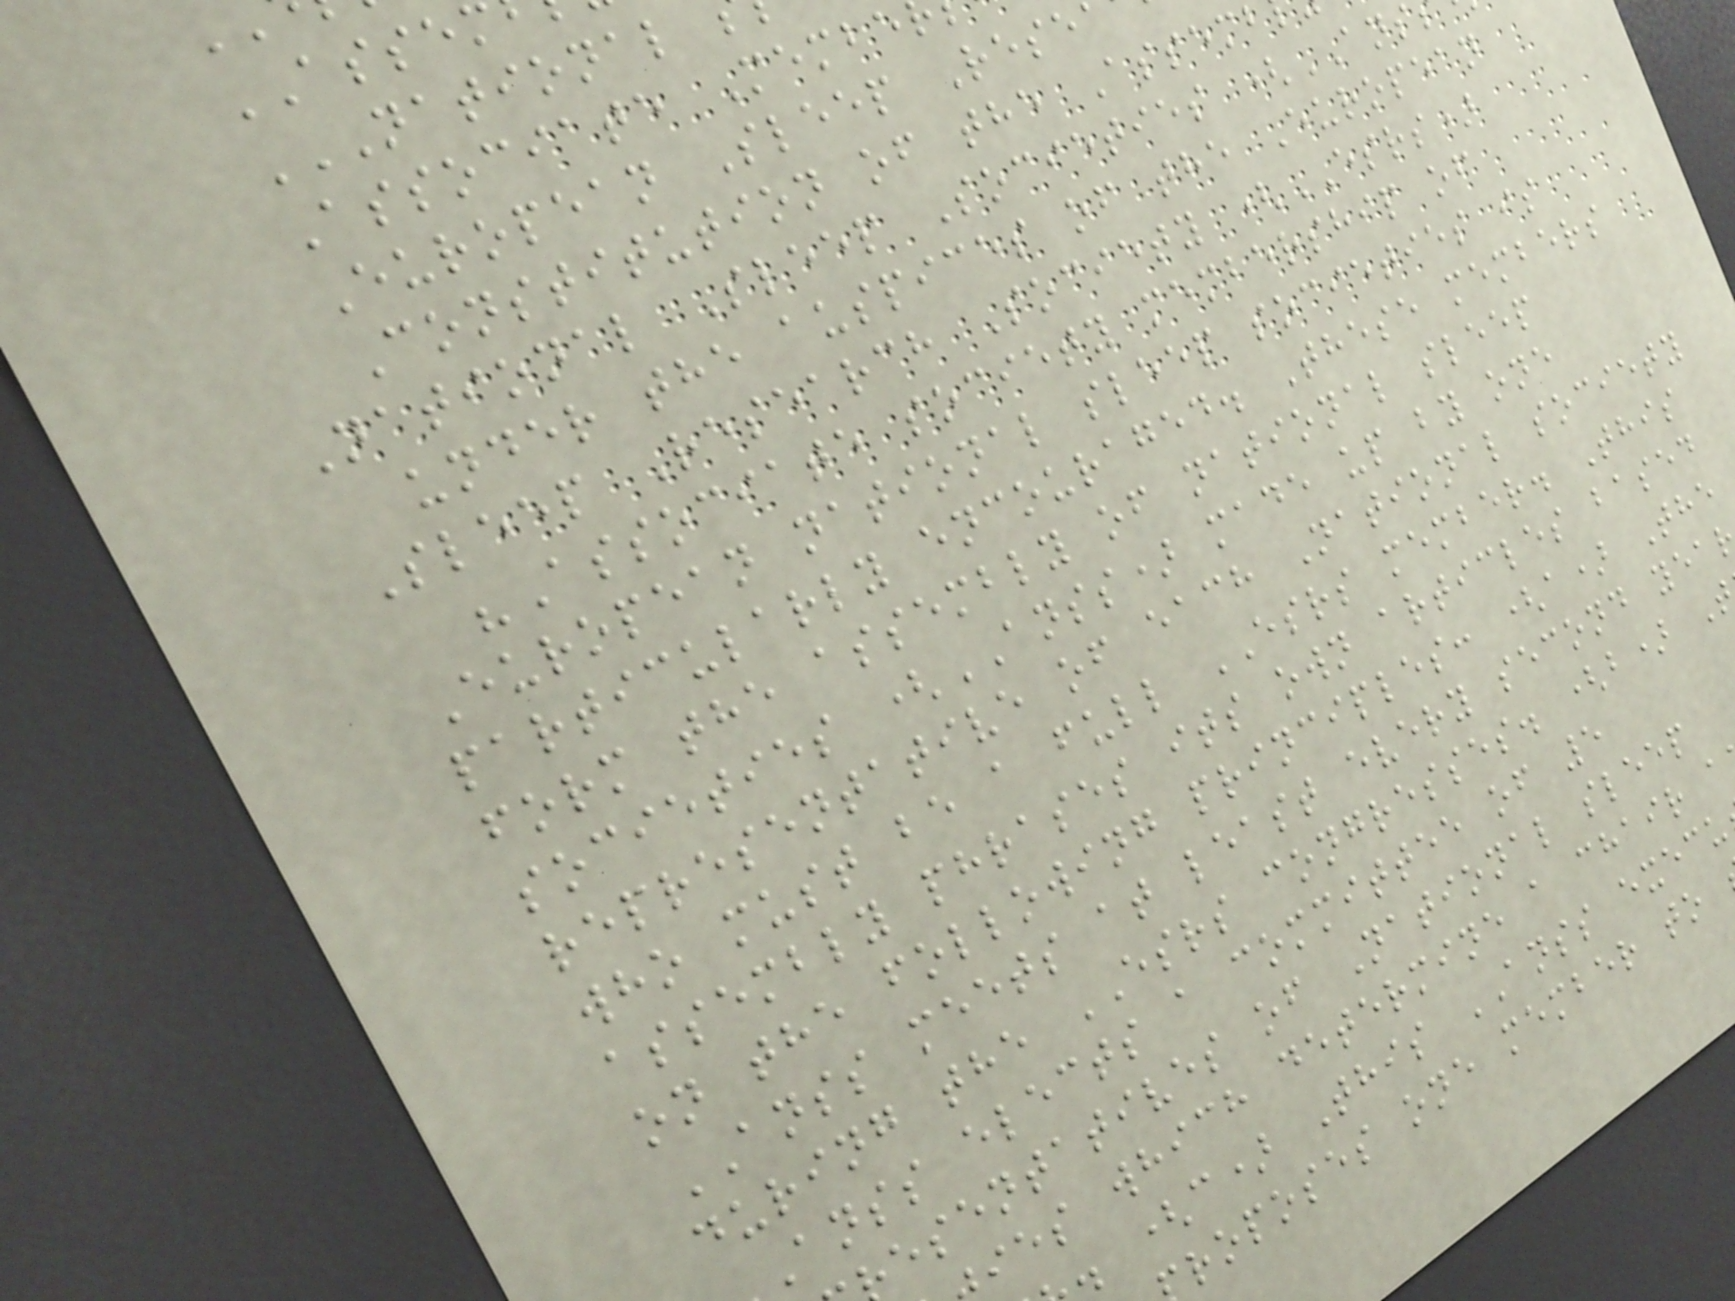ASSE
Associate Membe
European Sleep Rese
Constitution of the Assemb
National Sleep Societies (ANS
under the auspices of the European
Sleep Research Society (ESRS)
"Associate society membership of
European national sleep societies is
particularly encouraged. These members
form the assembly of national sleep
societies (ANSS) made up by one
representative of each National society
who must be a full ESRS member. This
assembly phrases its own articles based
on the following principles: (a) The
ANSS meets at least every second yea
during the ESRS congresses. (b)
anss elects a committee of 5
esentatives of National sleep
ies which determine a chair a
. (c) This ANSS execu
roposes one member to
